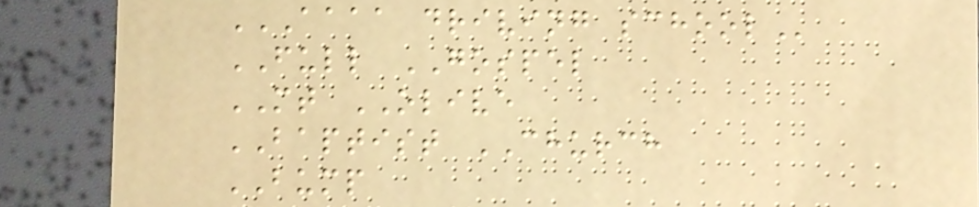AAAA DRIVING SCHOOL
FULL GOSPEL
MT OLIVE
BAPTIST CHURCH
BUMP
